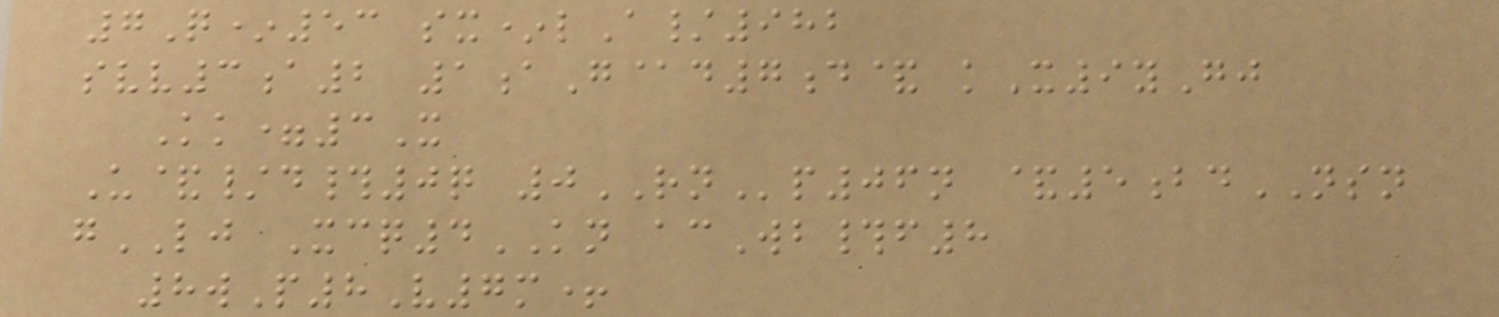7Q*53 sx*lA/982
svv3a2 1aG@d7d& kX9yGj
Kk=3X
U&/d#0q 0RNp06n &5bdNSN
gLJ Xcq4KN acWb#f8
8wP8V7m+
